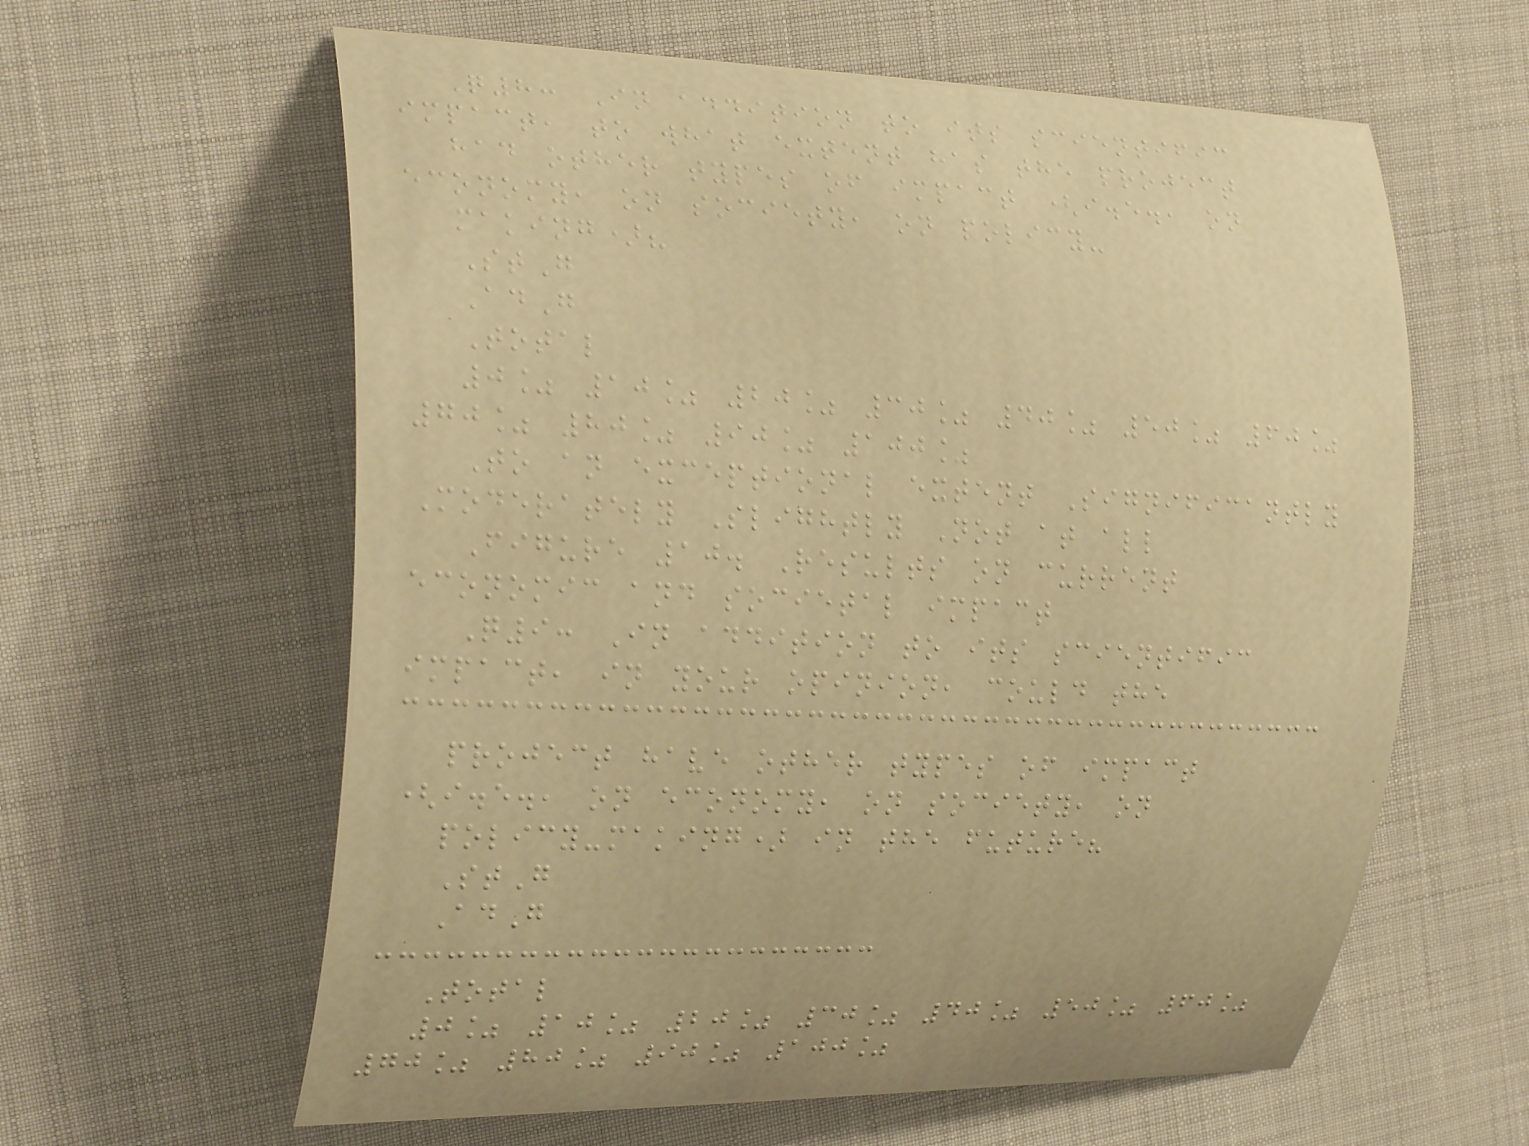Q8: In addition to its scientific
impact, to what extent has the project
had other types of impact (i.e., on
economy, on society, on policy-
making)?
StG
AdG
Total
0% 10% 20% 30% 40% 50% 60%
70% 80% 90% 100%
To an exceptional extent Significantly
Moderately Slightly Not at all
Figure 10. Results on current
economic and societal impact
Q9: In addition to its scientific
impact, in your opinion, could the
project have other types of impact
(i.e., on economy, on society, on
policy-making) in the future?
StG
AdG
Total
0% 10% 20% 30% 40% 50% 60%
70% 80% 90% 100%
